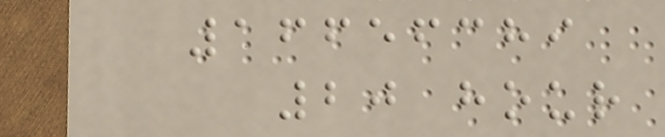16656389
20 hour
